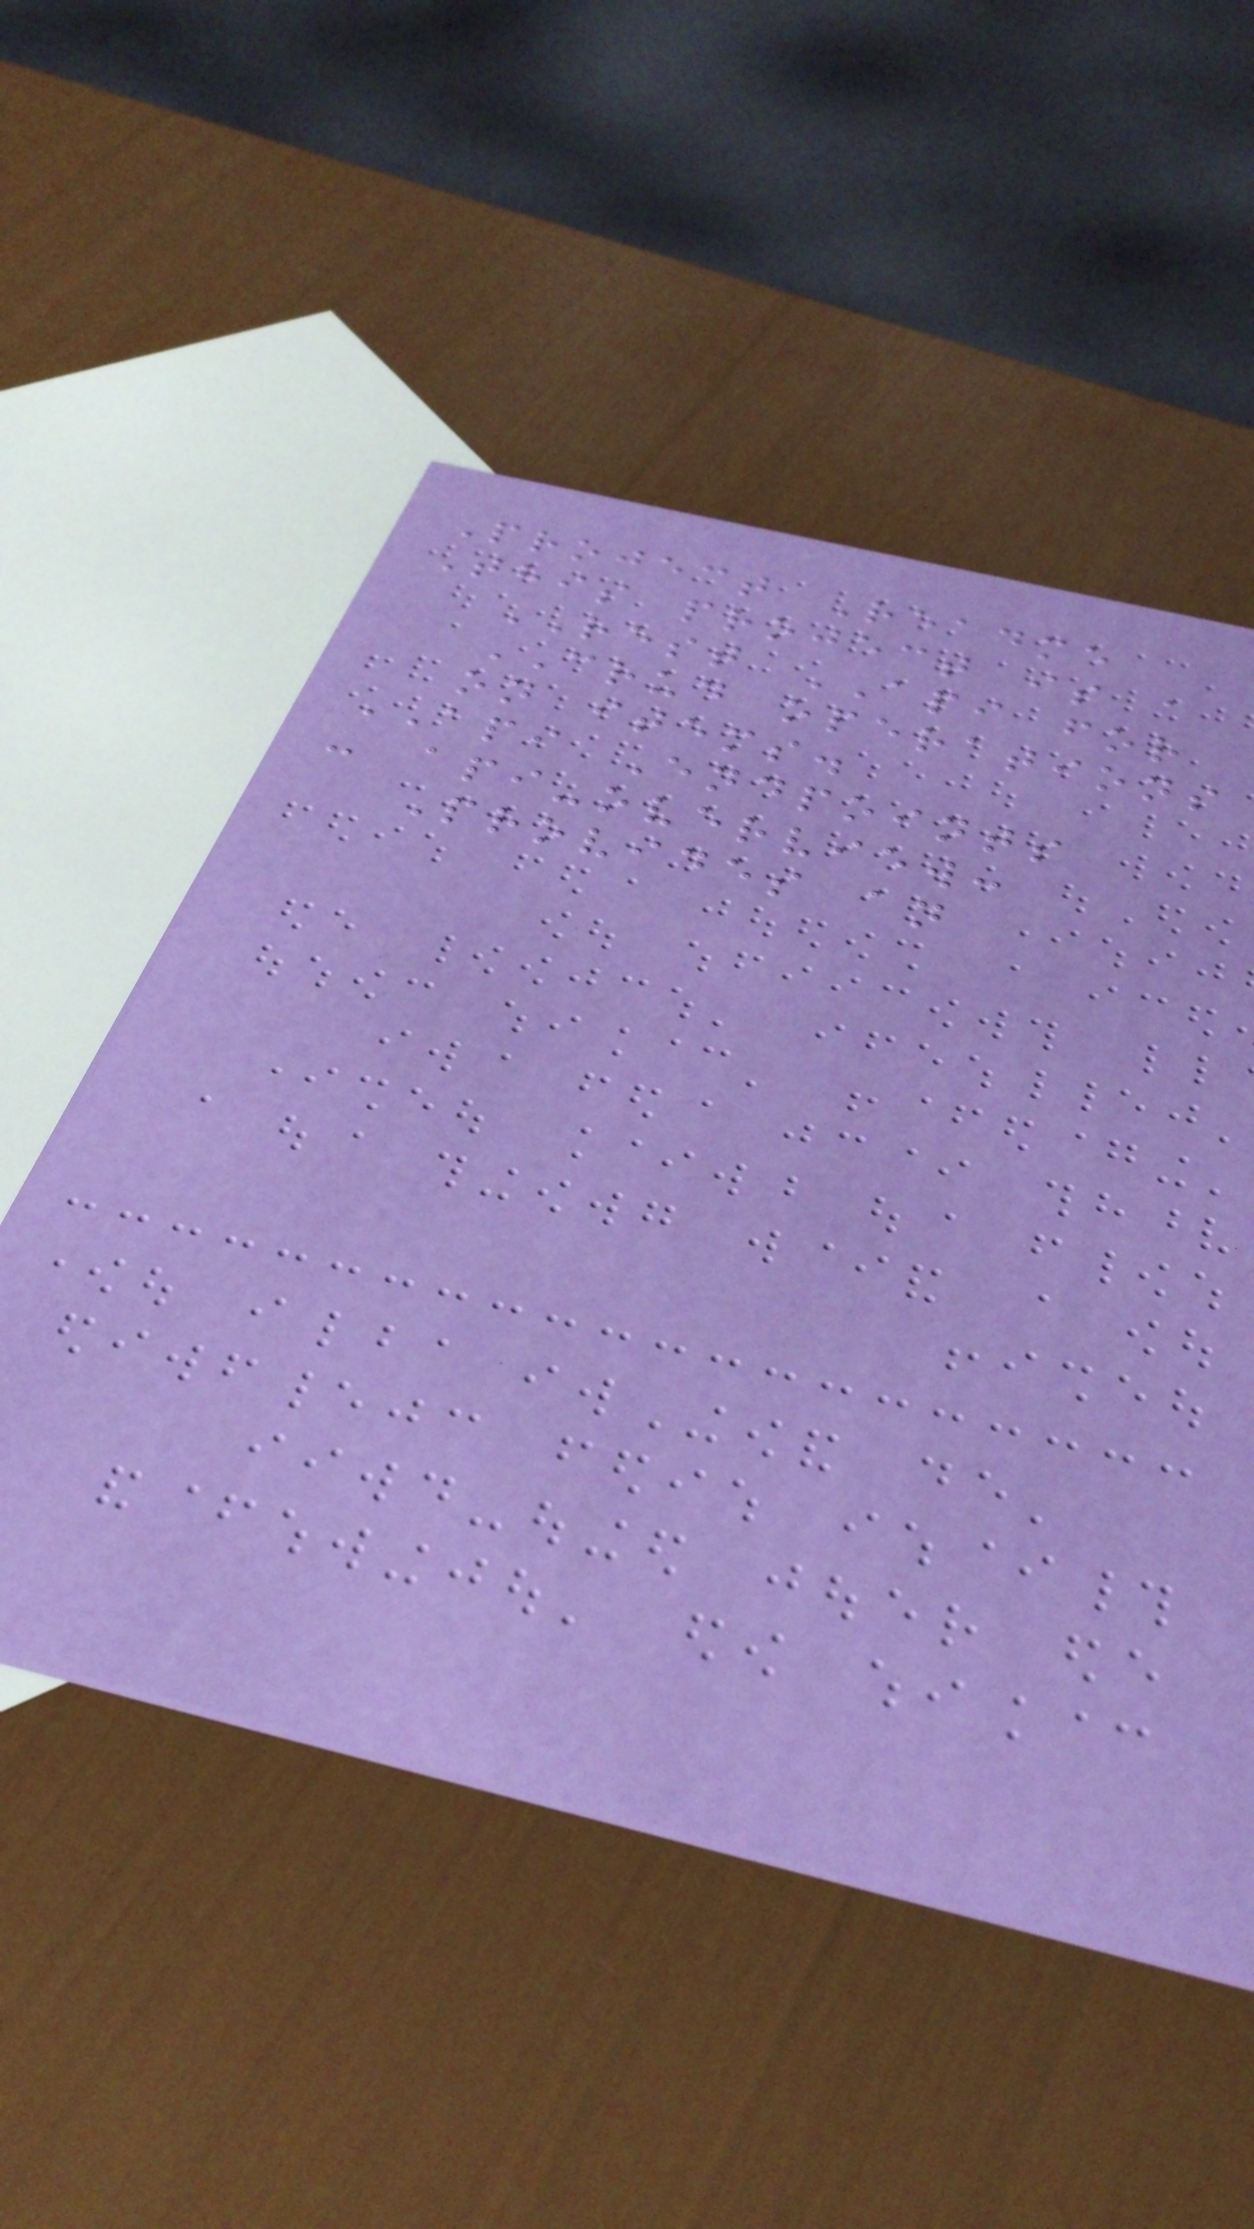Project Readme
This project is a
REST API for
CRUD operations
on items.
API Endpoints
- api-overview:
Provides an
